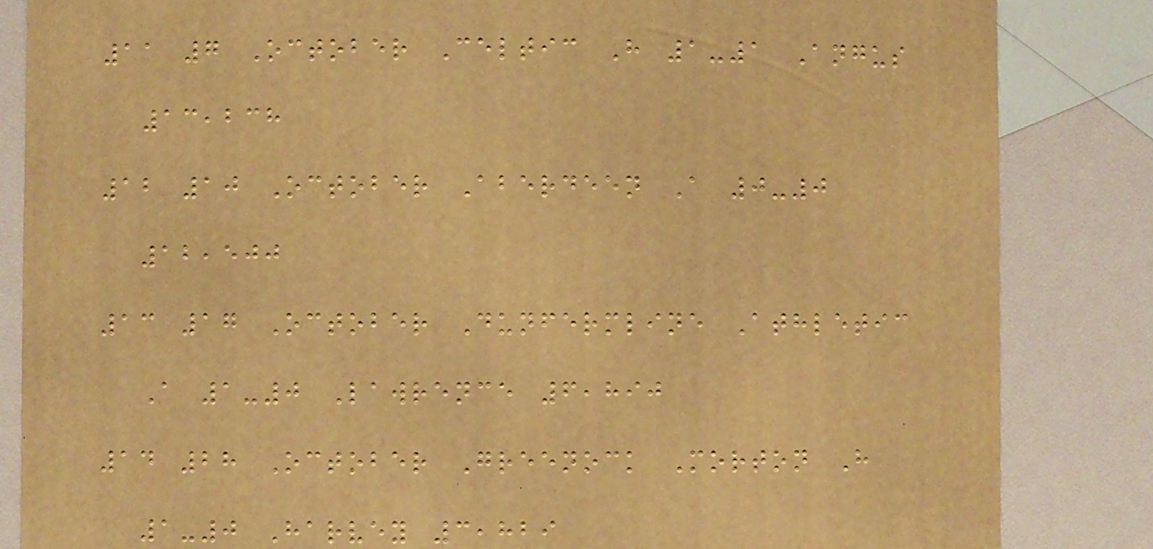11 7 October Celtic H 1-1 Angus
13,238
12 10 October Aberdeen A 0-0
12,500
13 17 October Dunfermline Athletic
A 1-0 Lawrence 6,890
14 28 October Greenock Morton H
1-0 Harvey 3,829
